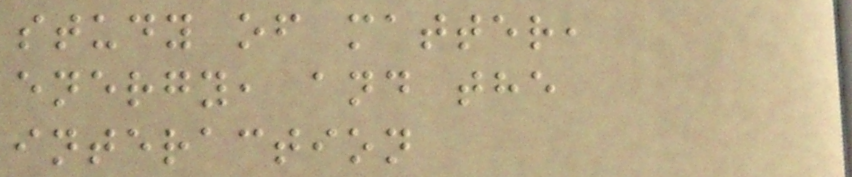study of matter,
energy, and the
interaction
